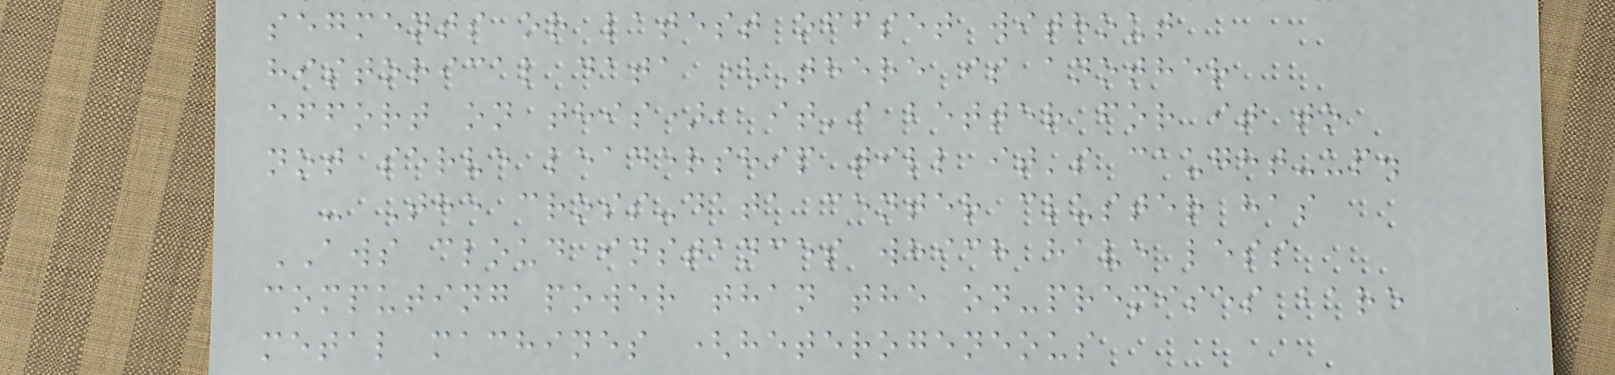segments or latest offset without
historical data (There is another
effort on this), it's better for it to
not serve leadership till it's caught-up.
- The cross-data center cluster has
AWS cloud instances which have less
computing power than the on-premises bare
metal machines (heterogeneous
